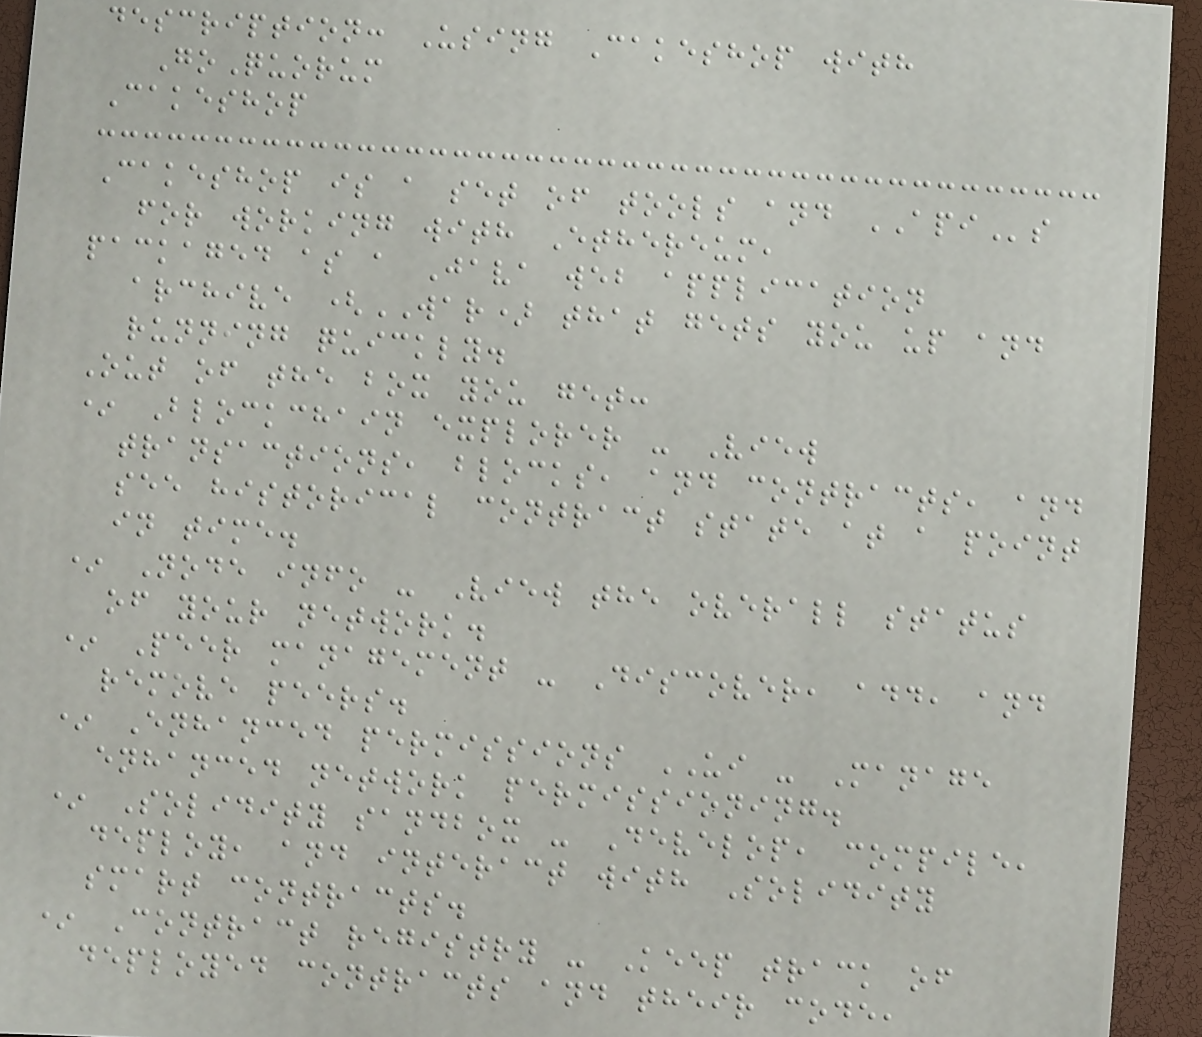description: Using Cakeshop with
GoQuorum
Cakeshop
Cakeshop is a set of tools and APIs
for working with Ethereum,
packaged as a Java web application
archive (WAR) that gets you up and
running quickly.
Out of the box you get:
* Blockchain explorer - View
transactions, blocks, and contracts, and
see historical contract state at a point
in time.
* Node info - View the overall status
of your network.
* Peer management - Discover, add, and
remove peers.
* Enhanced permissions UI - Manage
enhanced network permissioning.
* Solidity sandbox - Develop, compile,
deploy, and interact with Solidity
smart contracts.
* Contract registry - Keep track of
deployed contracts and their code,
